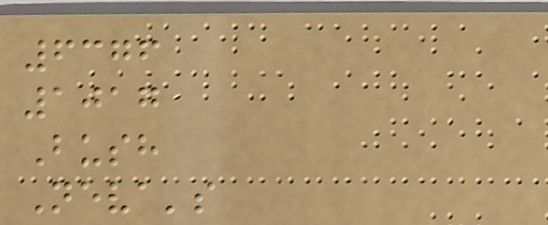6376
1017
Bush
Neva's
